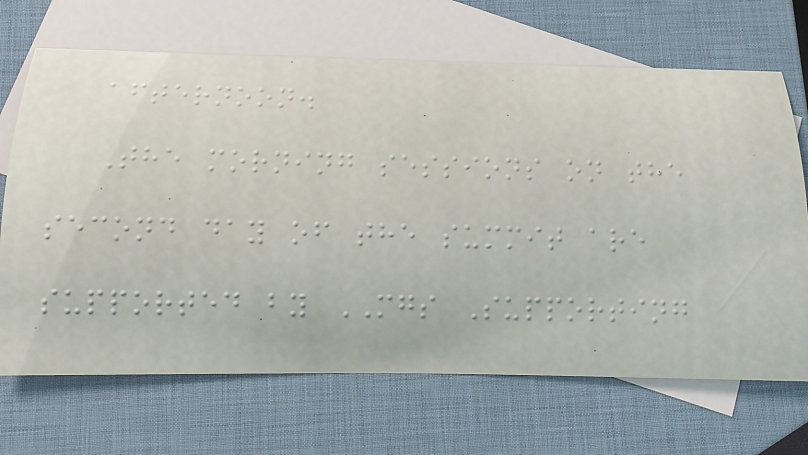afternoon.
The morning sessions on the
second day of the summit are
supported by MGS Supporting
